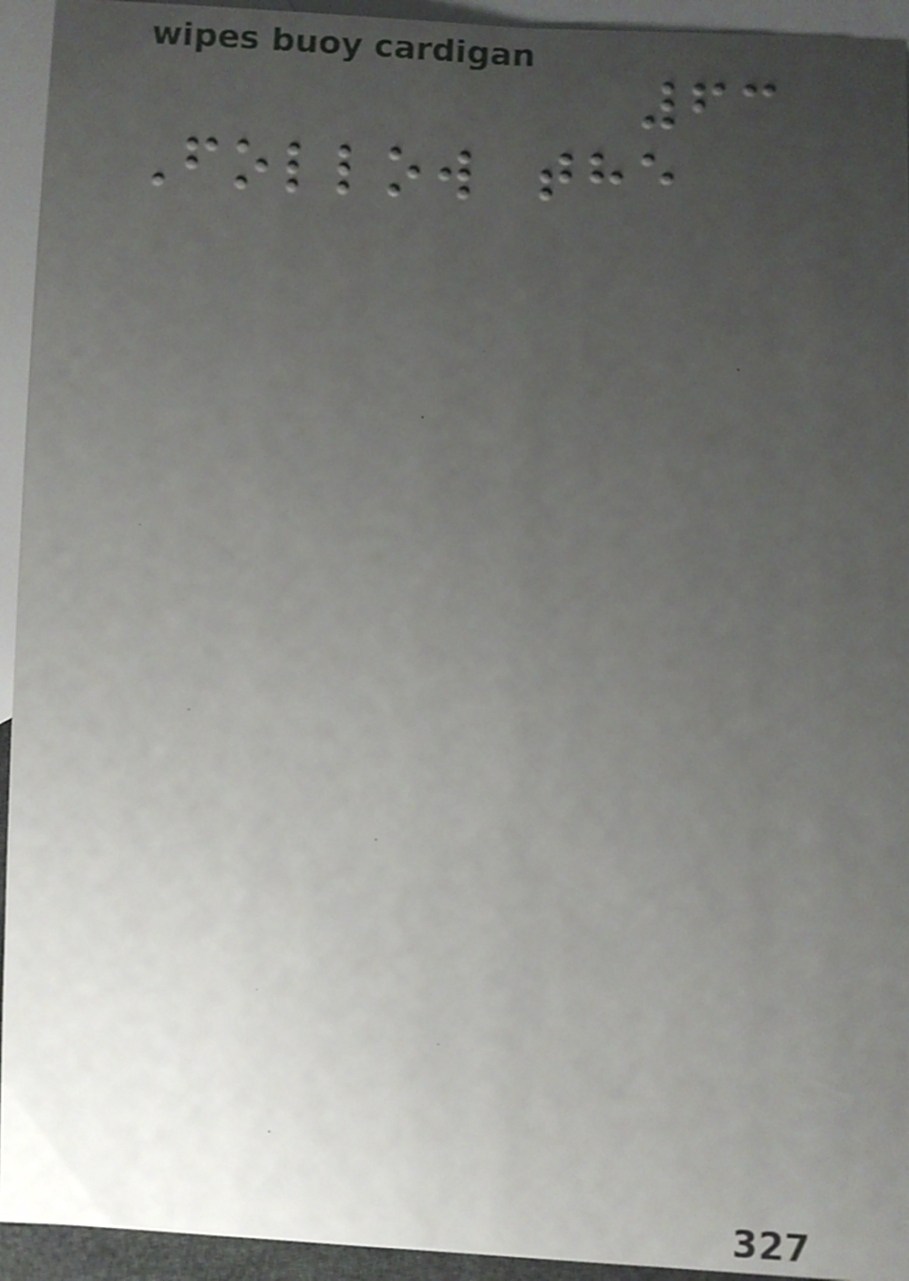63
Follow the
